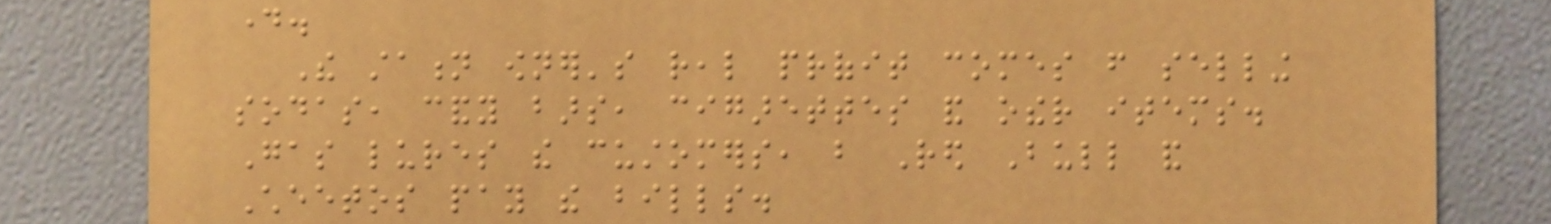day.
The station owner's real profit comes from selling
sodas, candy bars, cigarettes and other items.
Gas lures the customers, but Red Bull and
Cheetos pay the bills.
